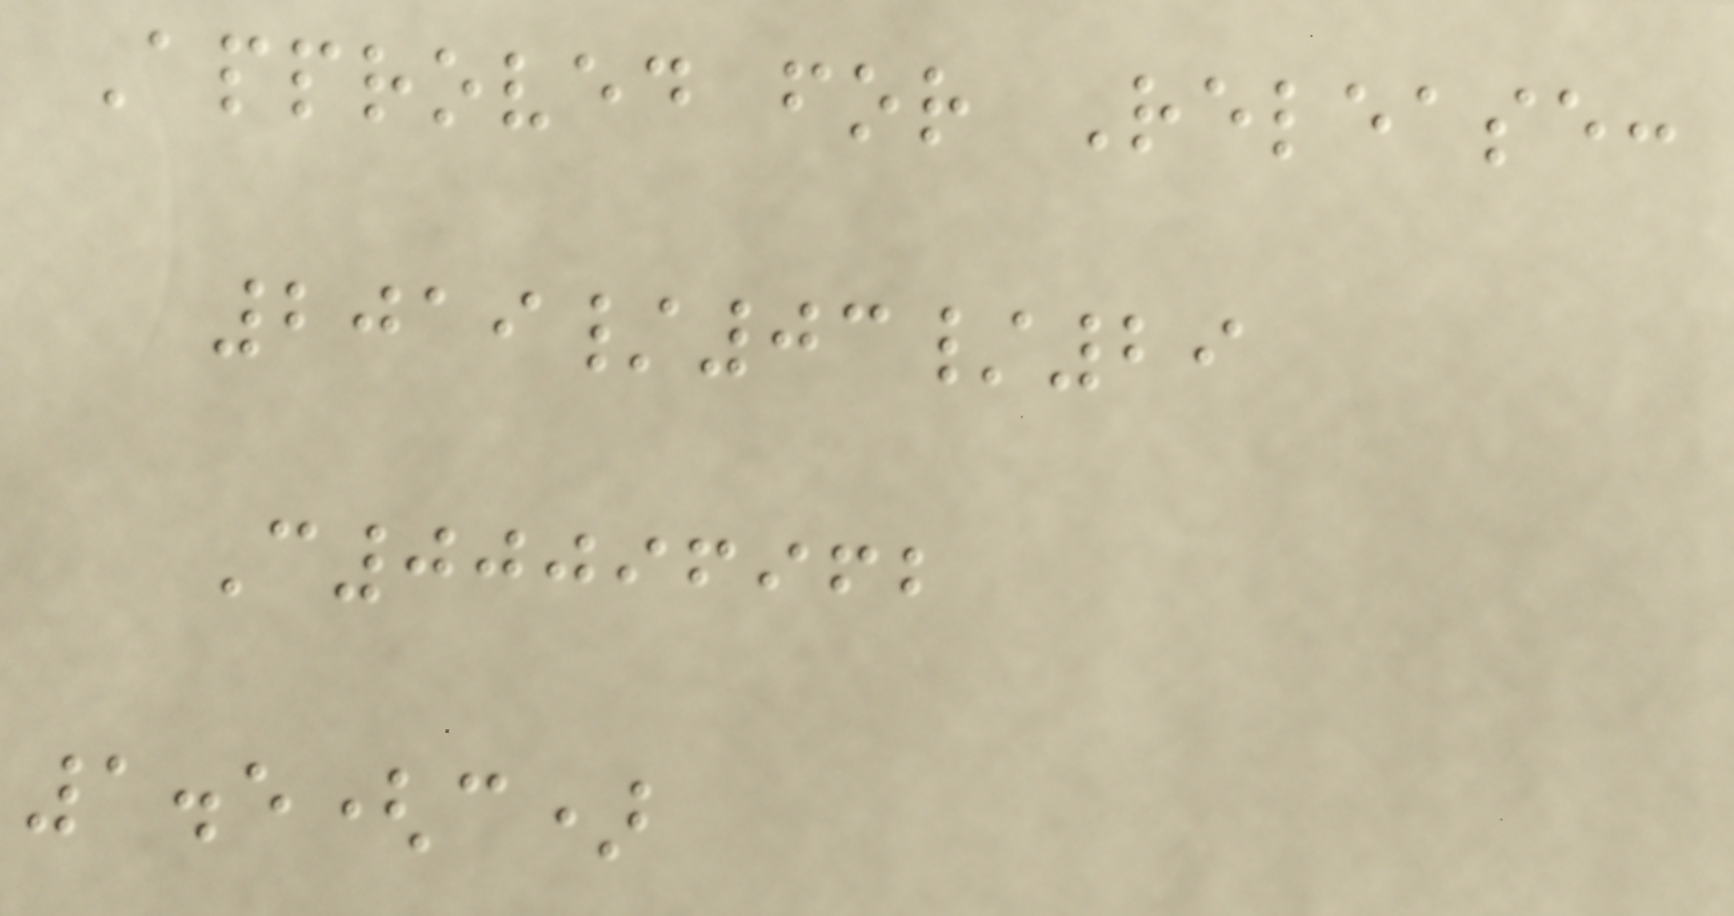Approved for Release:
2019/03/29
C00096962
1.5(c)
